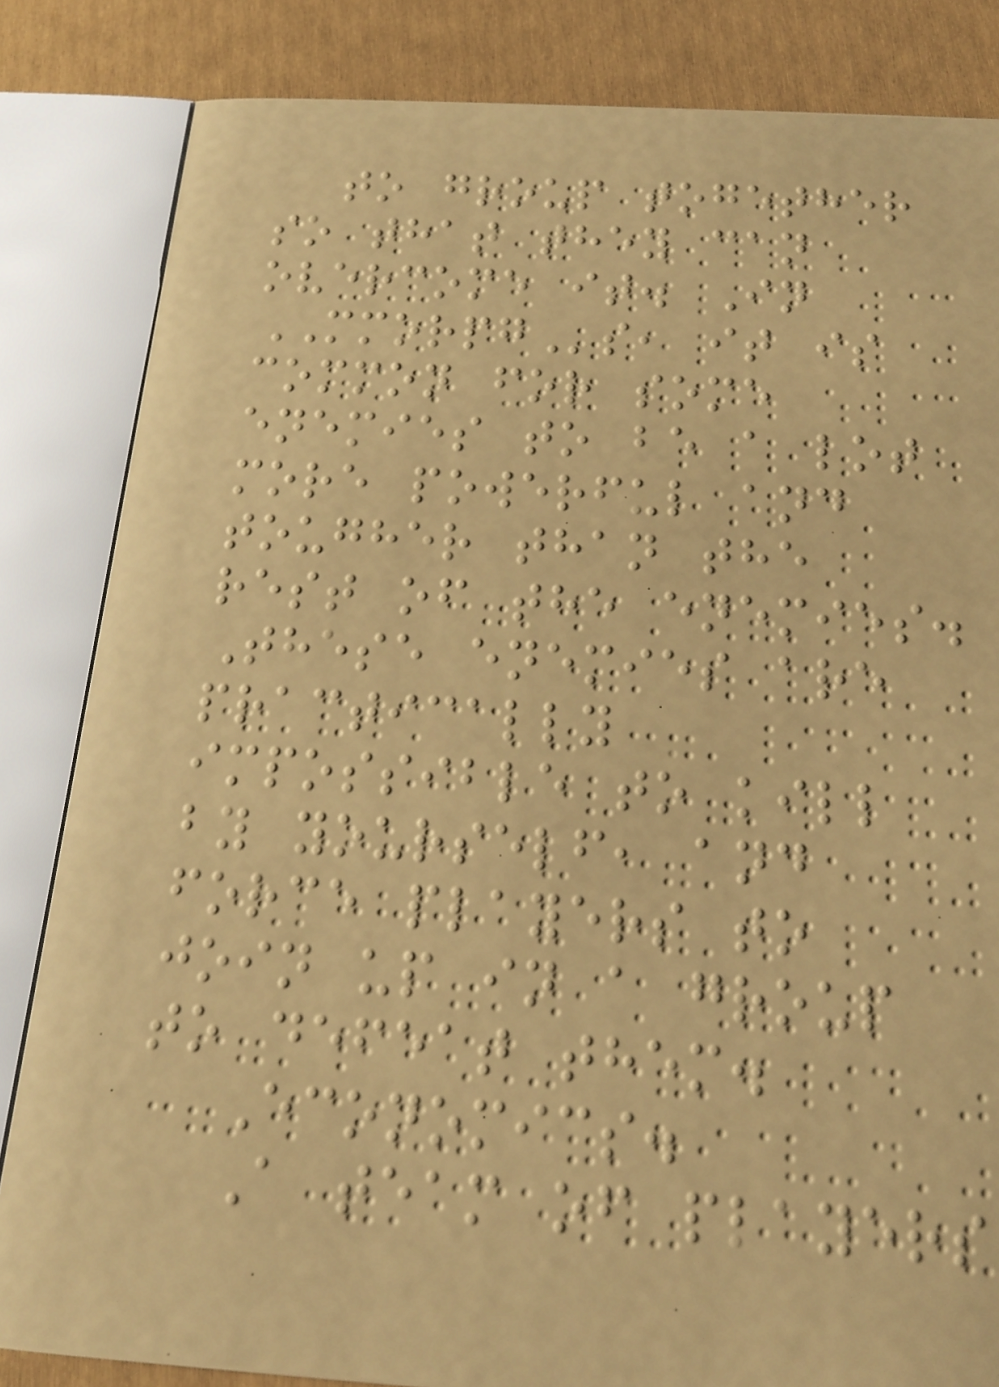to group together
so that they can
overcome it. In
MMORPGs, it is
common for some
enemies to be a lot
more powerful and
tougher than the
rest of the enemies.
These enemies are
practically
impossible to kill
by yourself, and
force players to
join up in a group
to defeat them.
Economics.
A team of players
